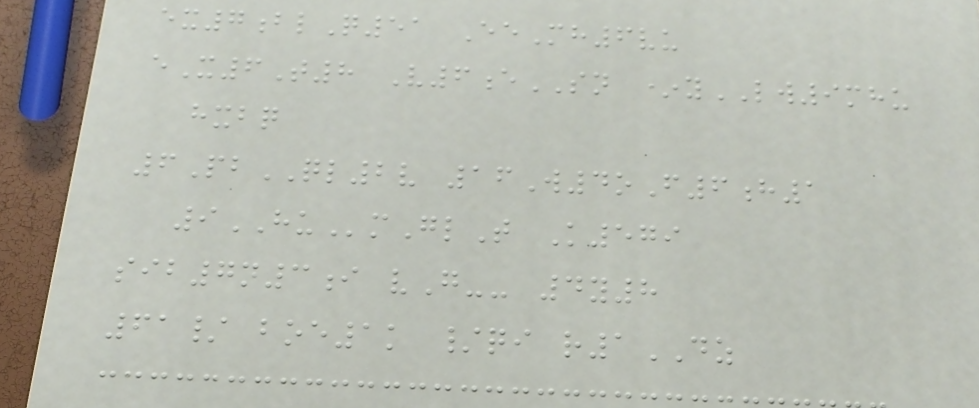ex7blQ51 EeMh6vu
eX6T8 V6eSN *yLW9mhu
hxbq
6PbQL2v 16W4oF6h1
9HUmGlT K579
sib7n3i vG-- 4y8
61/ boe1k /qi r1DZ
